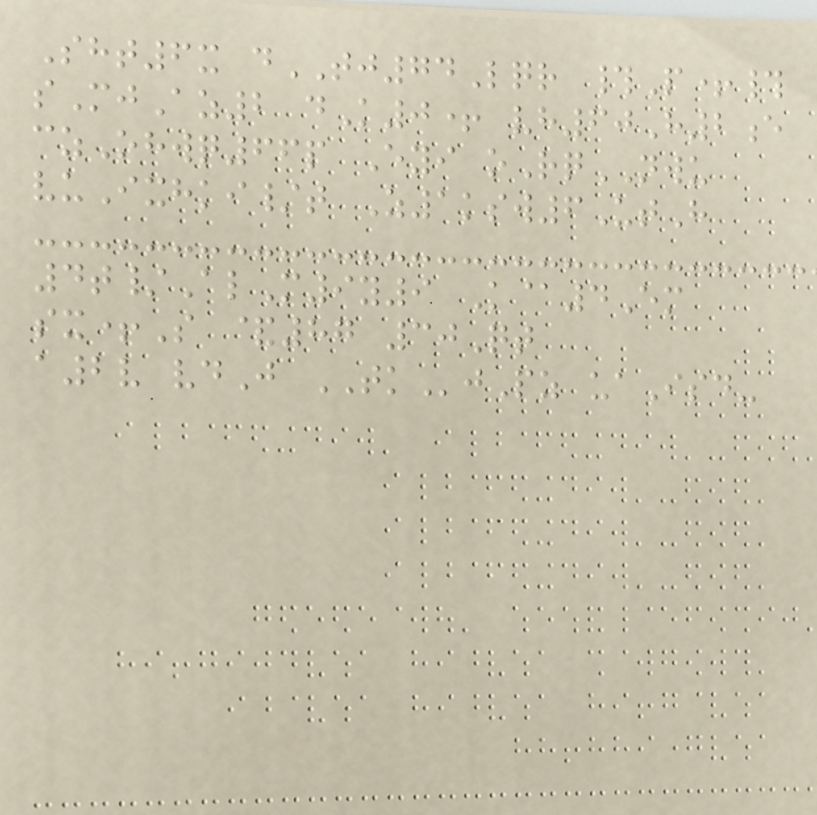Sht6x dTJ74Lqr #P+#
sMjAz2 dK0+ vh60H2e
czOhwq66p Eyi oRqNWU
vuIxhki/t Z1ksw6UtH
4t/AlM9y9 K@4Em
sx+S &87 30Qt
a2v vdJ TKjPz uaIsd-
